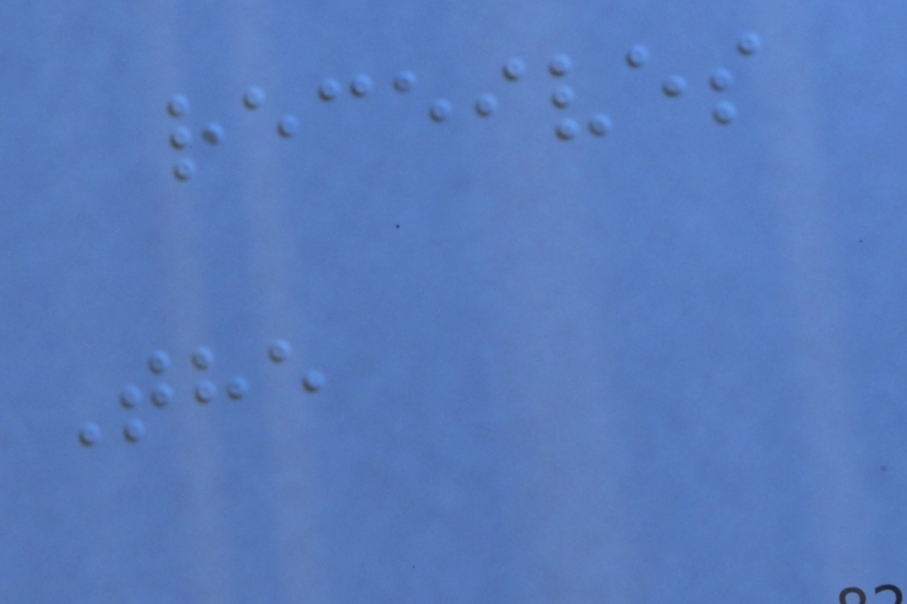receives
The
